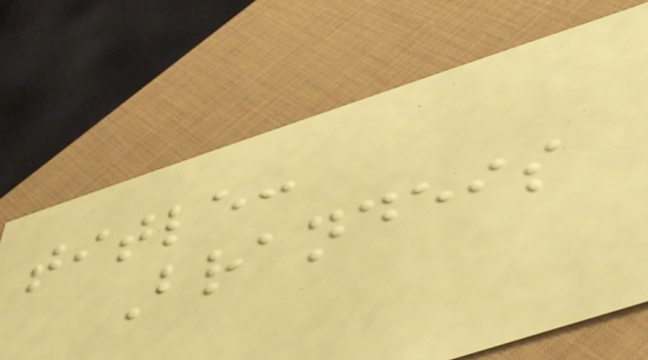title:
Brandeis
